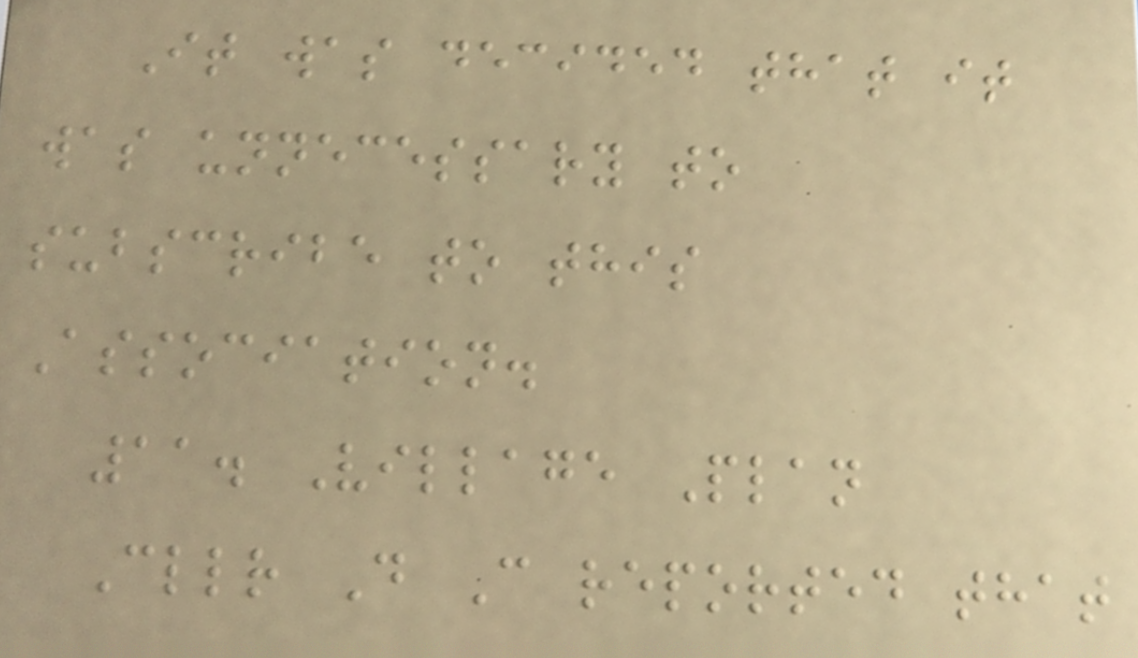It was decided that it
was unnecessary to
subscribe to this
Association.
11. Village Plan
Cllr D C reported that
